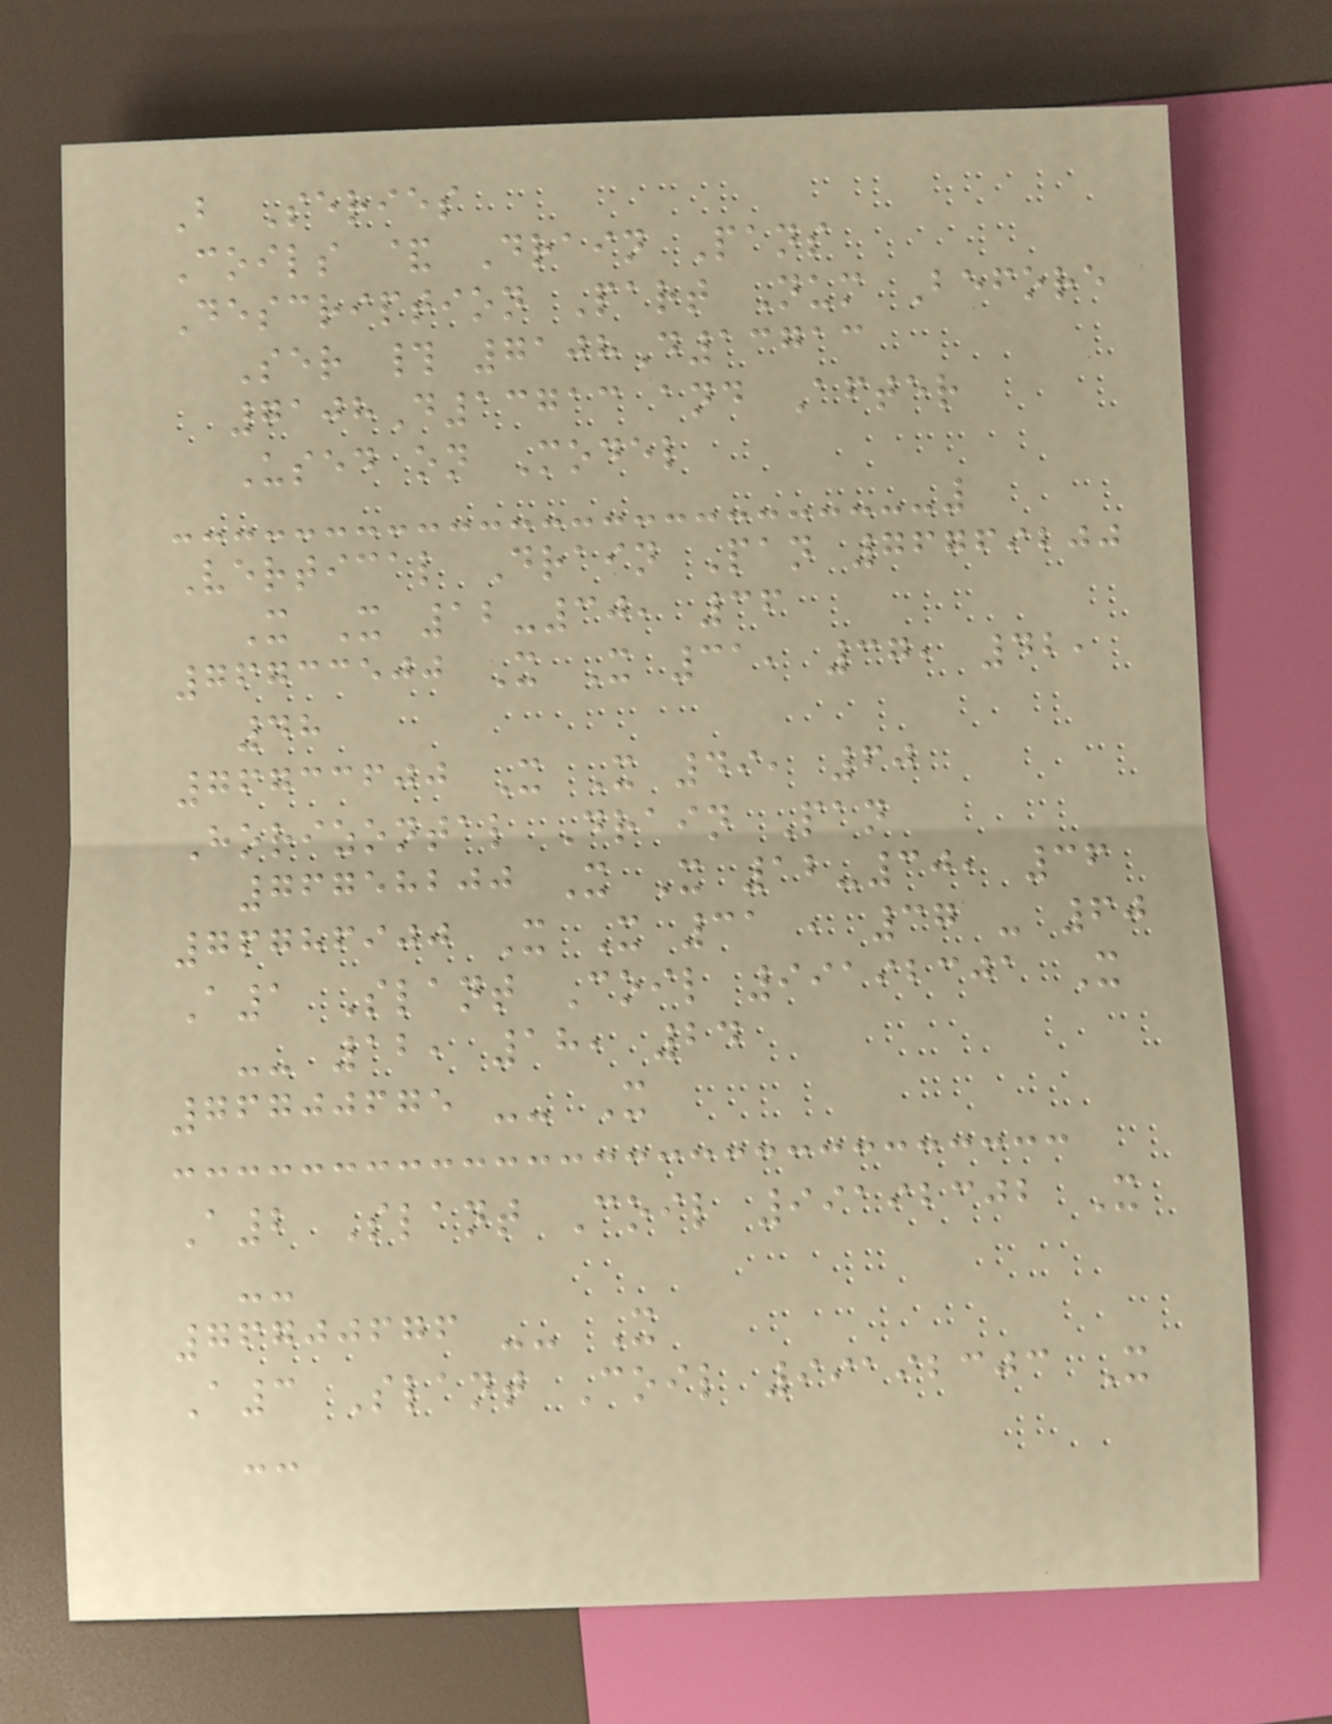B Series
Coils & Drain Pans
Description Part Num Before
Ser # 7108D13713
7108D13713 and After
Used on Model
Vertical Drain Pan 76769200
X X 12-30, 36
76733500 X X 31, 37, 42,
48
76733600 X X 49, 60
Horizontal Drain Pan
76758200 X X 12-30, 36
76786900 X X 31 , 37 - 60
A1 Slant Coil 99192301 X
-- 12, 18, 24
76700675 -- X
A2 Slant Coil 99192302 X
--
76700676 -- X
A3 Slant Coil 99192303 X
--
